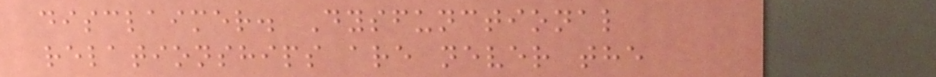disclaimer. Dysfunctional
relationships are never the
